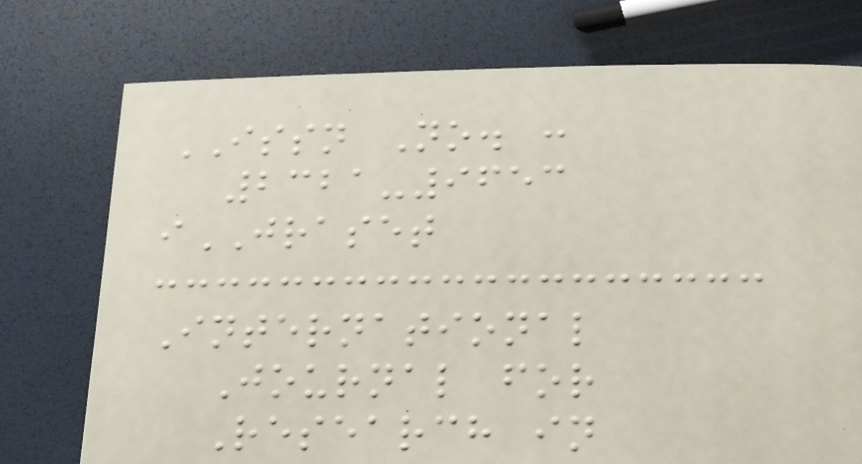ISSN No. :
2321-9653
iJRASET
International
Journal for
Research in
